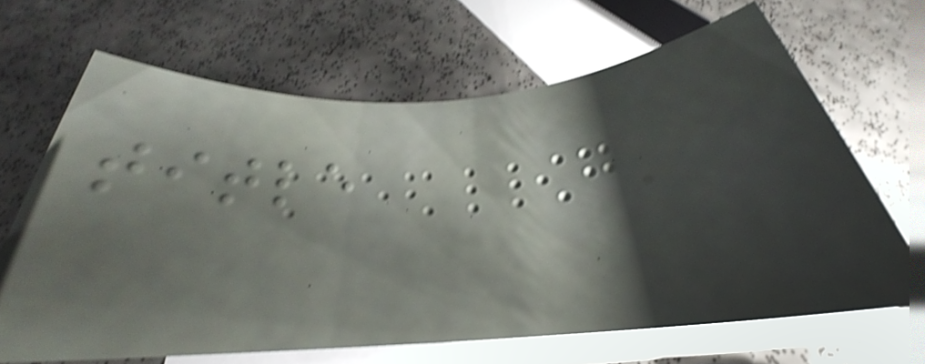title
